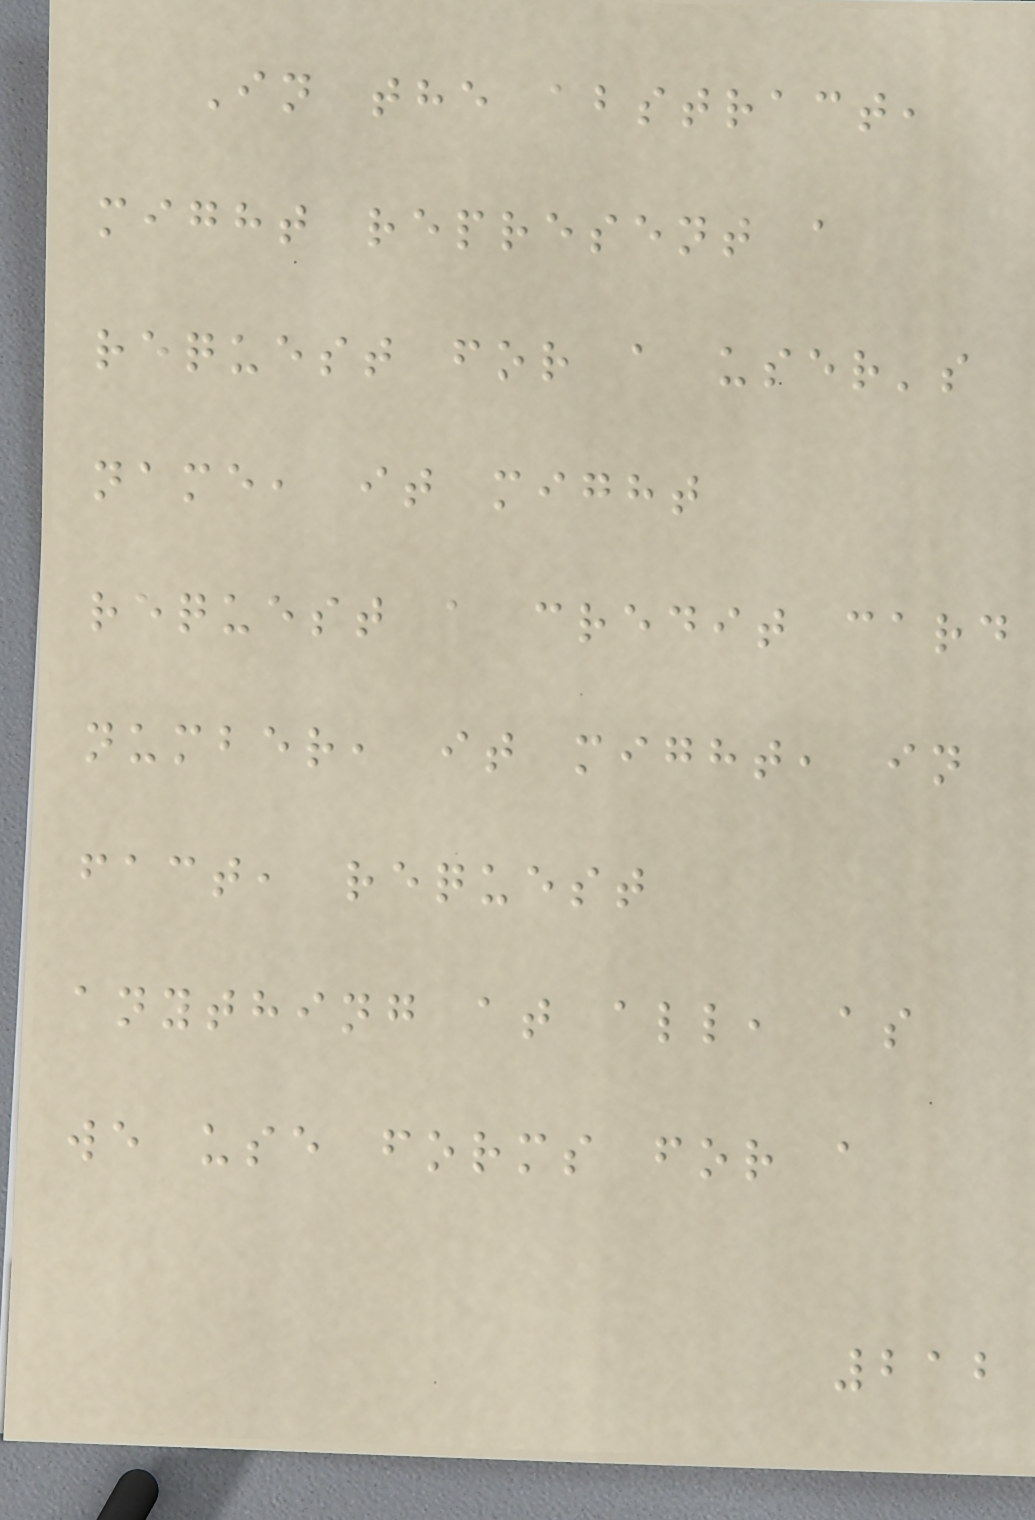In the abstract,
might represent a
request for a user's
name, it might
request a credit card
number, it might, in
fact, request
anything at all, as
we use forms for a
212
